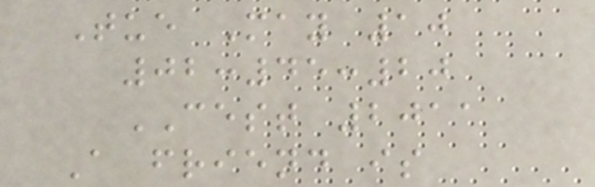Tue May 10
02:45:20
CEST 2011
A friend is
